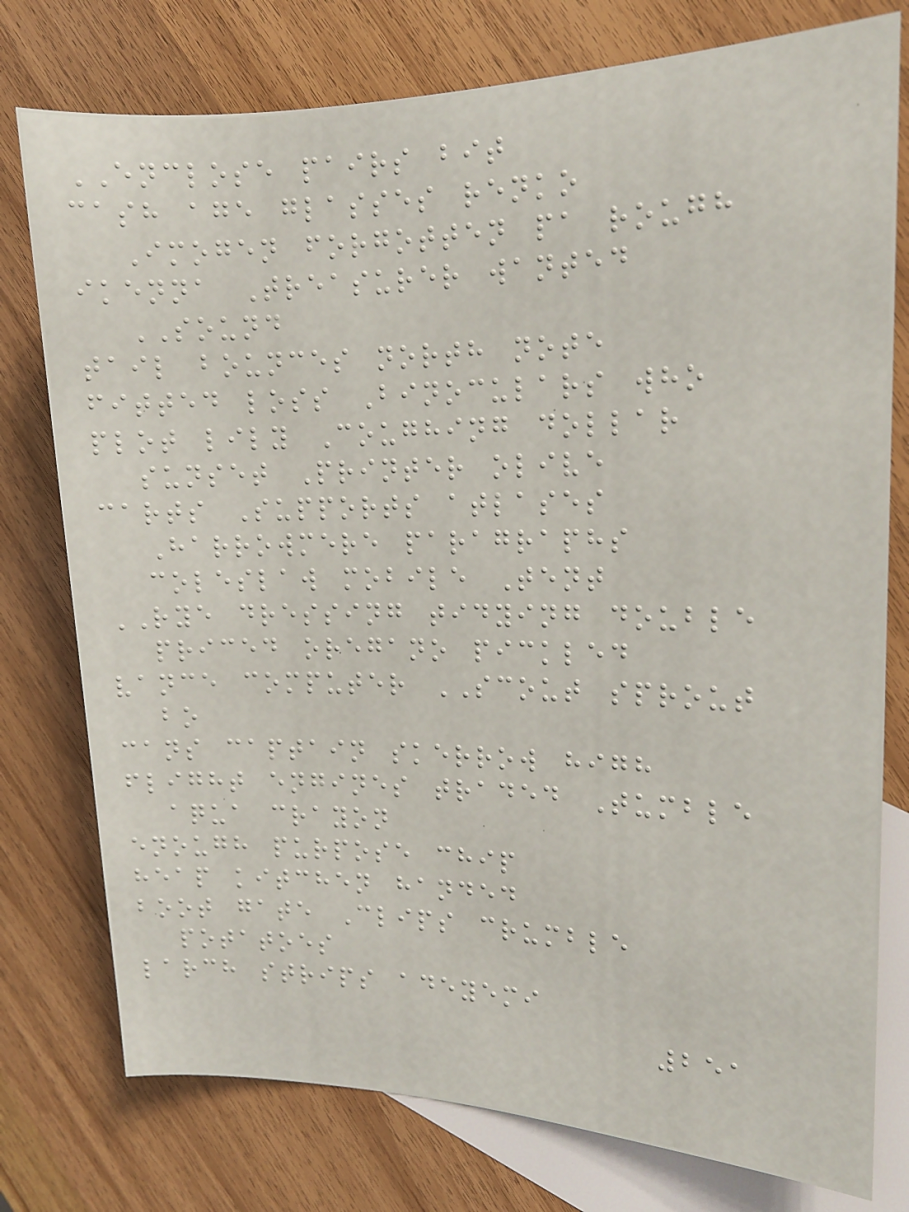ENCLOSE pairs bit
cash age glasses renko
Imogen forgotten pa rough
ikenna Treasurer wanted
SOUND
tail bounces north note
fitted loss Binoculars who
plot lily Coughing dollar
sunset Printer olive
carts Supports atlases
Harrowmere paragraphs
coleslaw mobile Tent
RYE dressing tidying double
priced oregano pickled
vance computer SCOUT sprout
bo
cans captain skerrow high
flight engines traded Tumble
aqua crayon
enough purpose chip
heap kitchen handed
boot gate Clips crumble
potatoes
larch strips adeyemi
251
